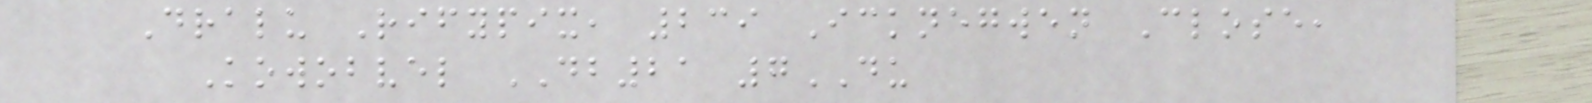Dralu Rifypix, 239 Icknegwen Close,
Kowobvel DB21 7DU
